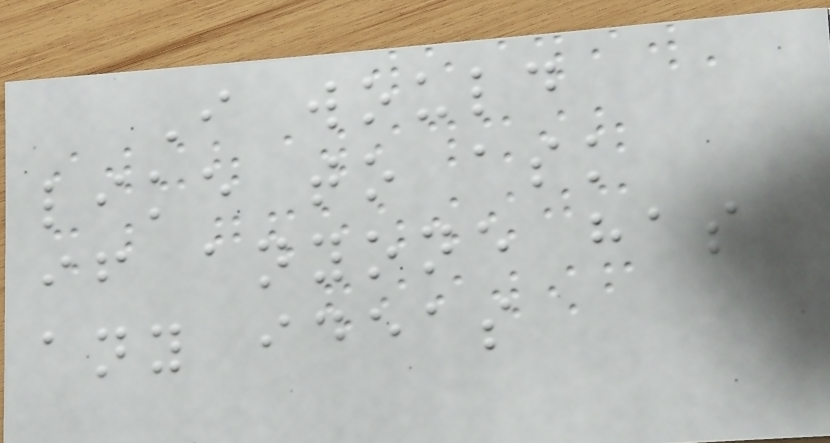I would
like to ask
if anyone has
any ideas
